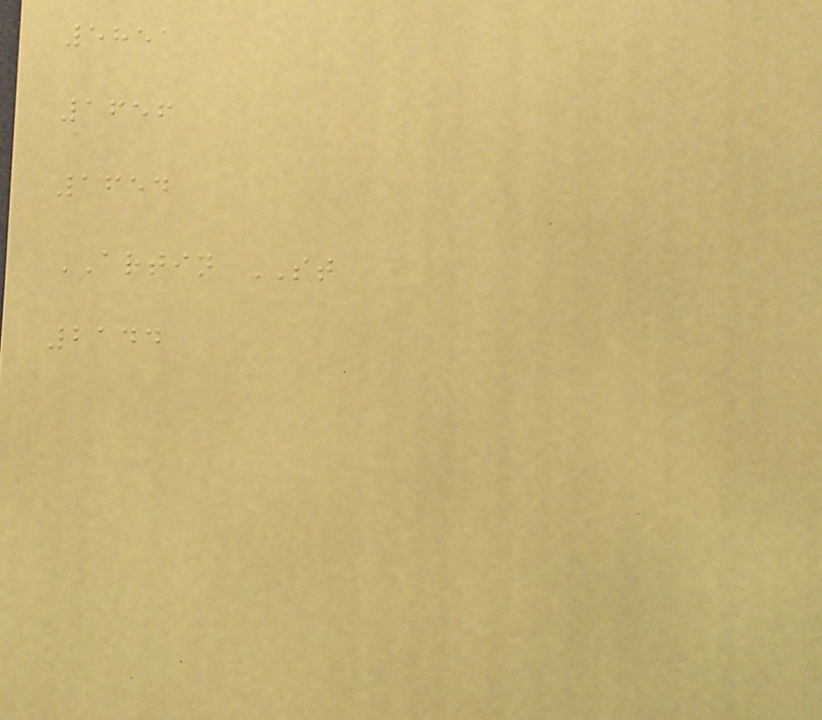5851
1656
1654
ARTIN ST
2144
